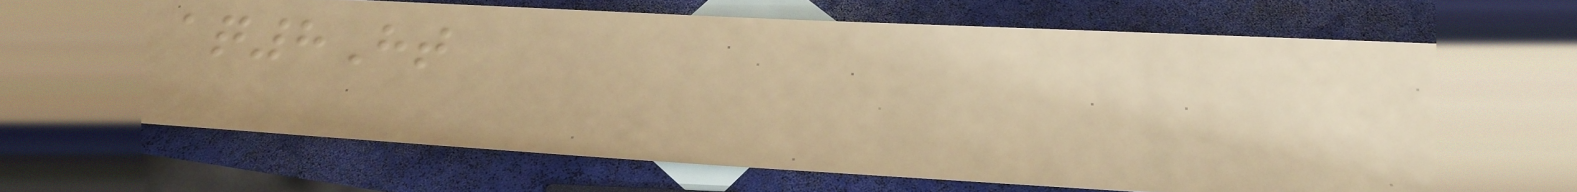aq8Ht
